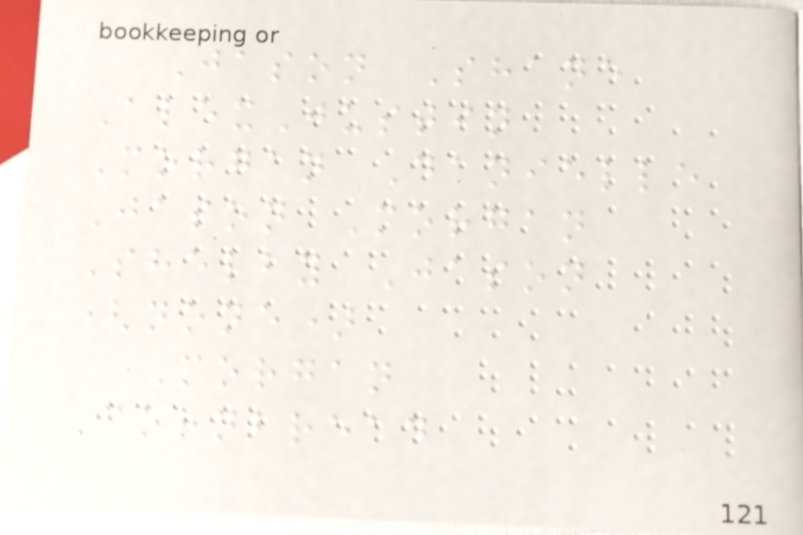Jason Shane
AlexJustin
Morgan Danielle
Jason Morgan
Shelby Jason
(none)
Morgan
Cornbread
